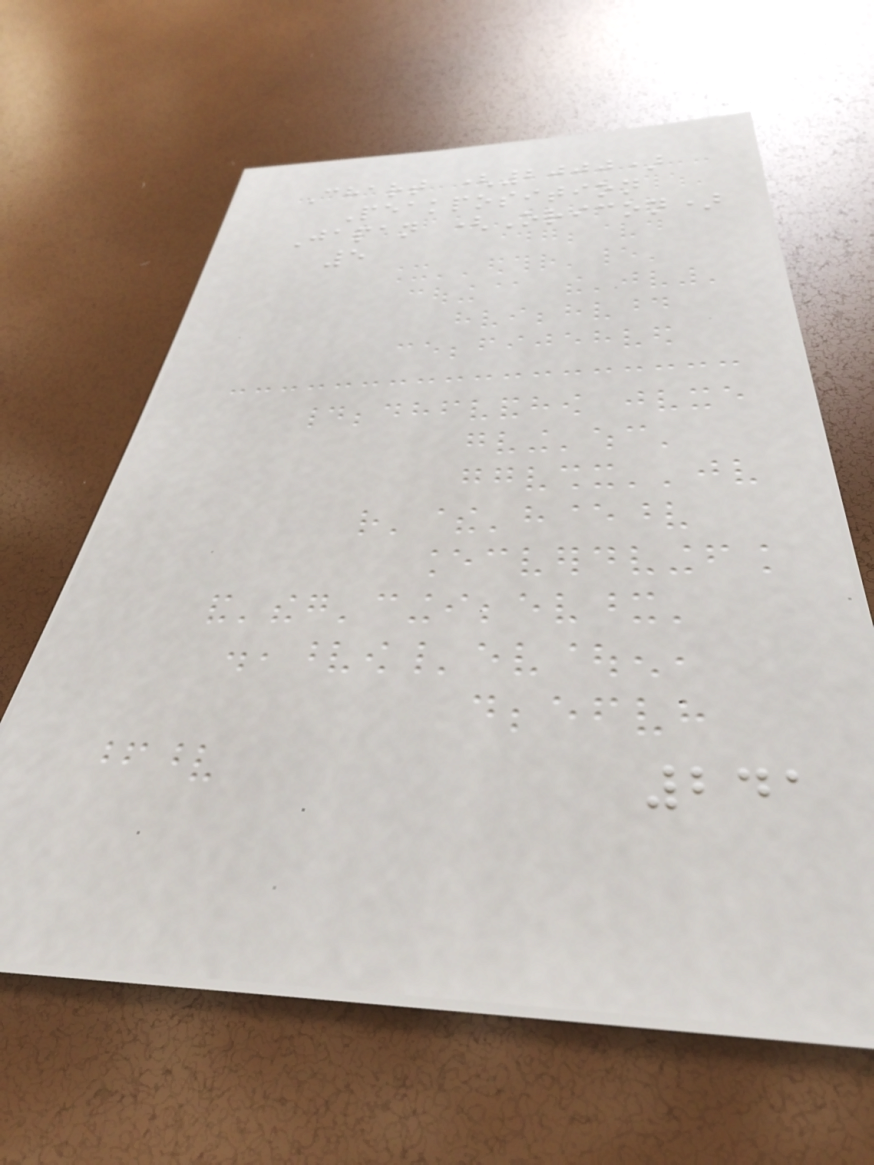Chart (2000)
Peakposition
Japan (Oricon)
5
241
